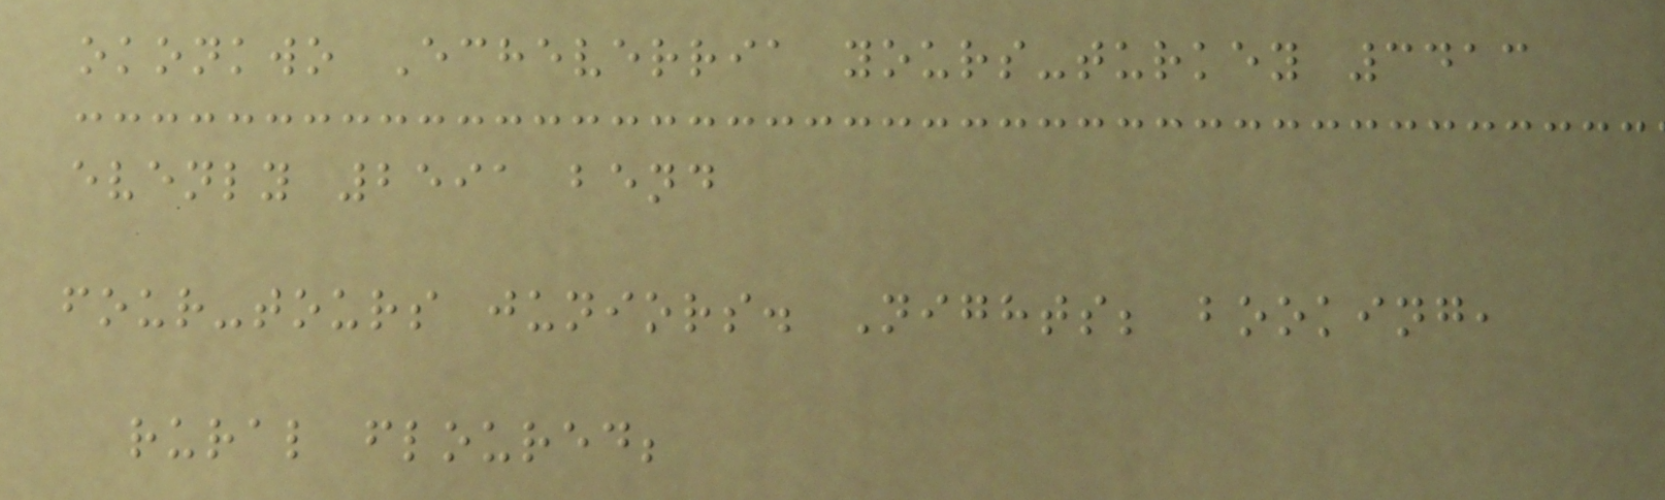okonkwo Echeverria yours-turkey 3413
evenly 2591 bend
four-tours juniors. Nights; booking,
rural floured;
